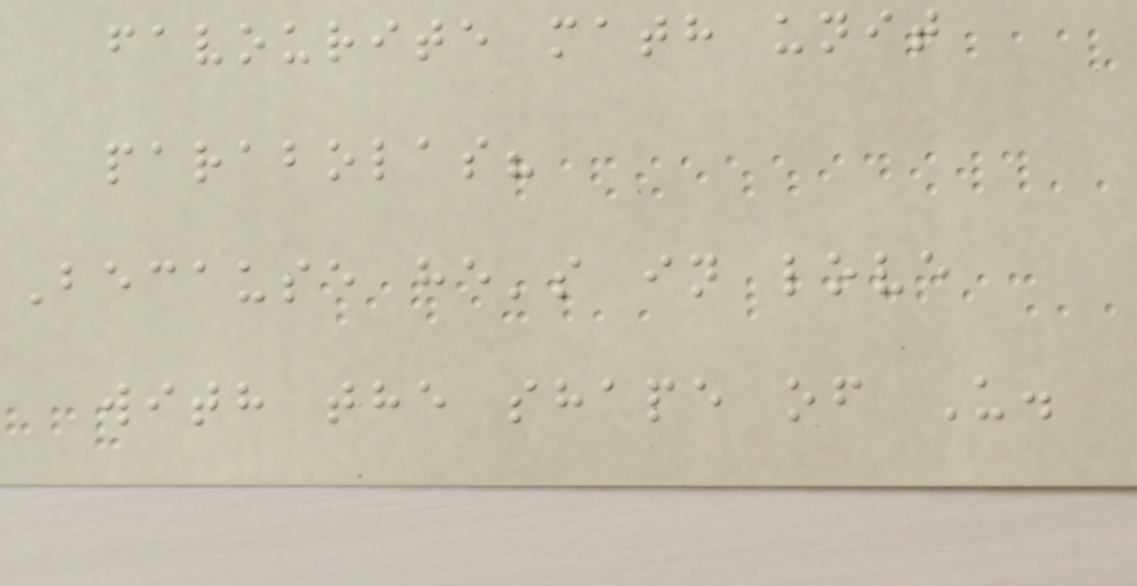favourite math unit
parabolas?
Because he's in love
with the shape of U.
